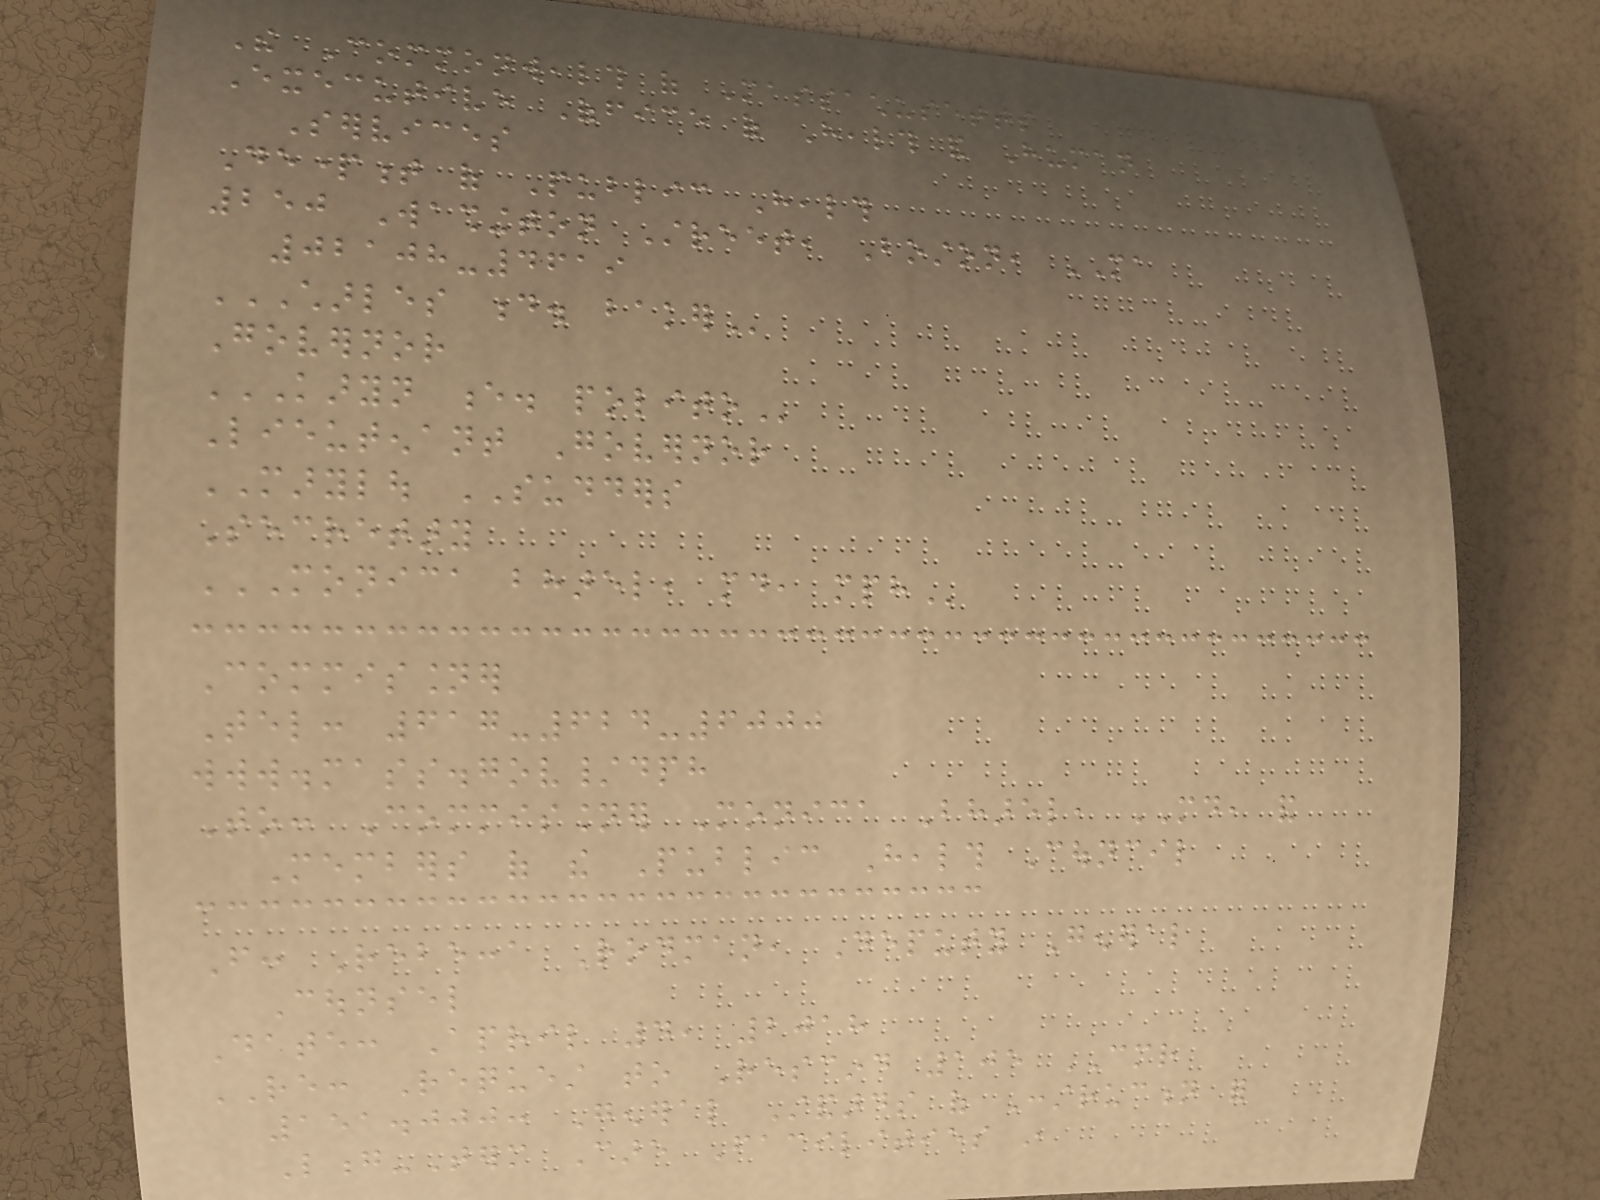The Commonwealth of Massachusetts
Executive Office of Health and Human
Services
Department of Public Health
250 Washington Street, Boston, MA
02108-4619
CHARLES D. BAKER
Governor
KARYN E. POLITO
Lieutenant Governor
MARYLOU SUDDERS
Secretary
MONICA BHAREL, MD, MPH
Commissioner
Tel: 617-624-6000
www.mass.gov/dph
To: Commissioner Monica Bharel, MD, and
Members of the Public Health Council
From: Rebecca Rodman, Deputy General
Counsel
Date: April 4, 2018
RE: Request to Rescind 105 CMR
151.000: General Standards of Construction for
Long-Term Care Facilities in
